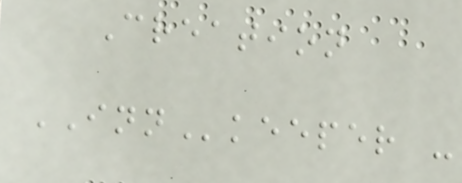Creation
INNkeeper -
